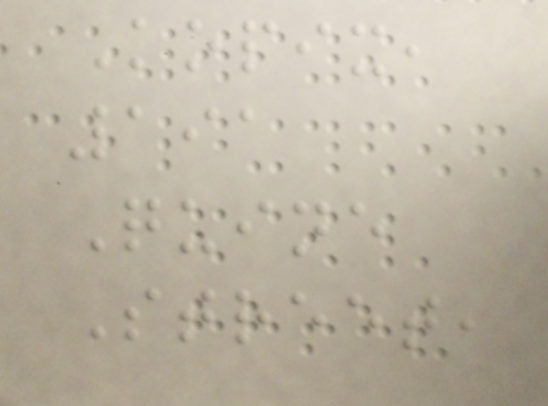Kopix,
191
Quine
Street,
